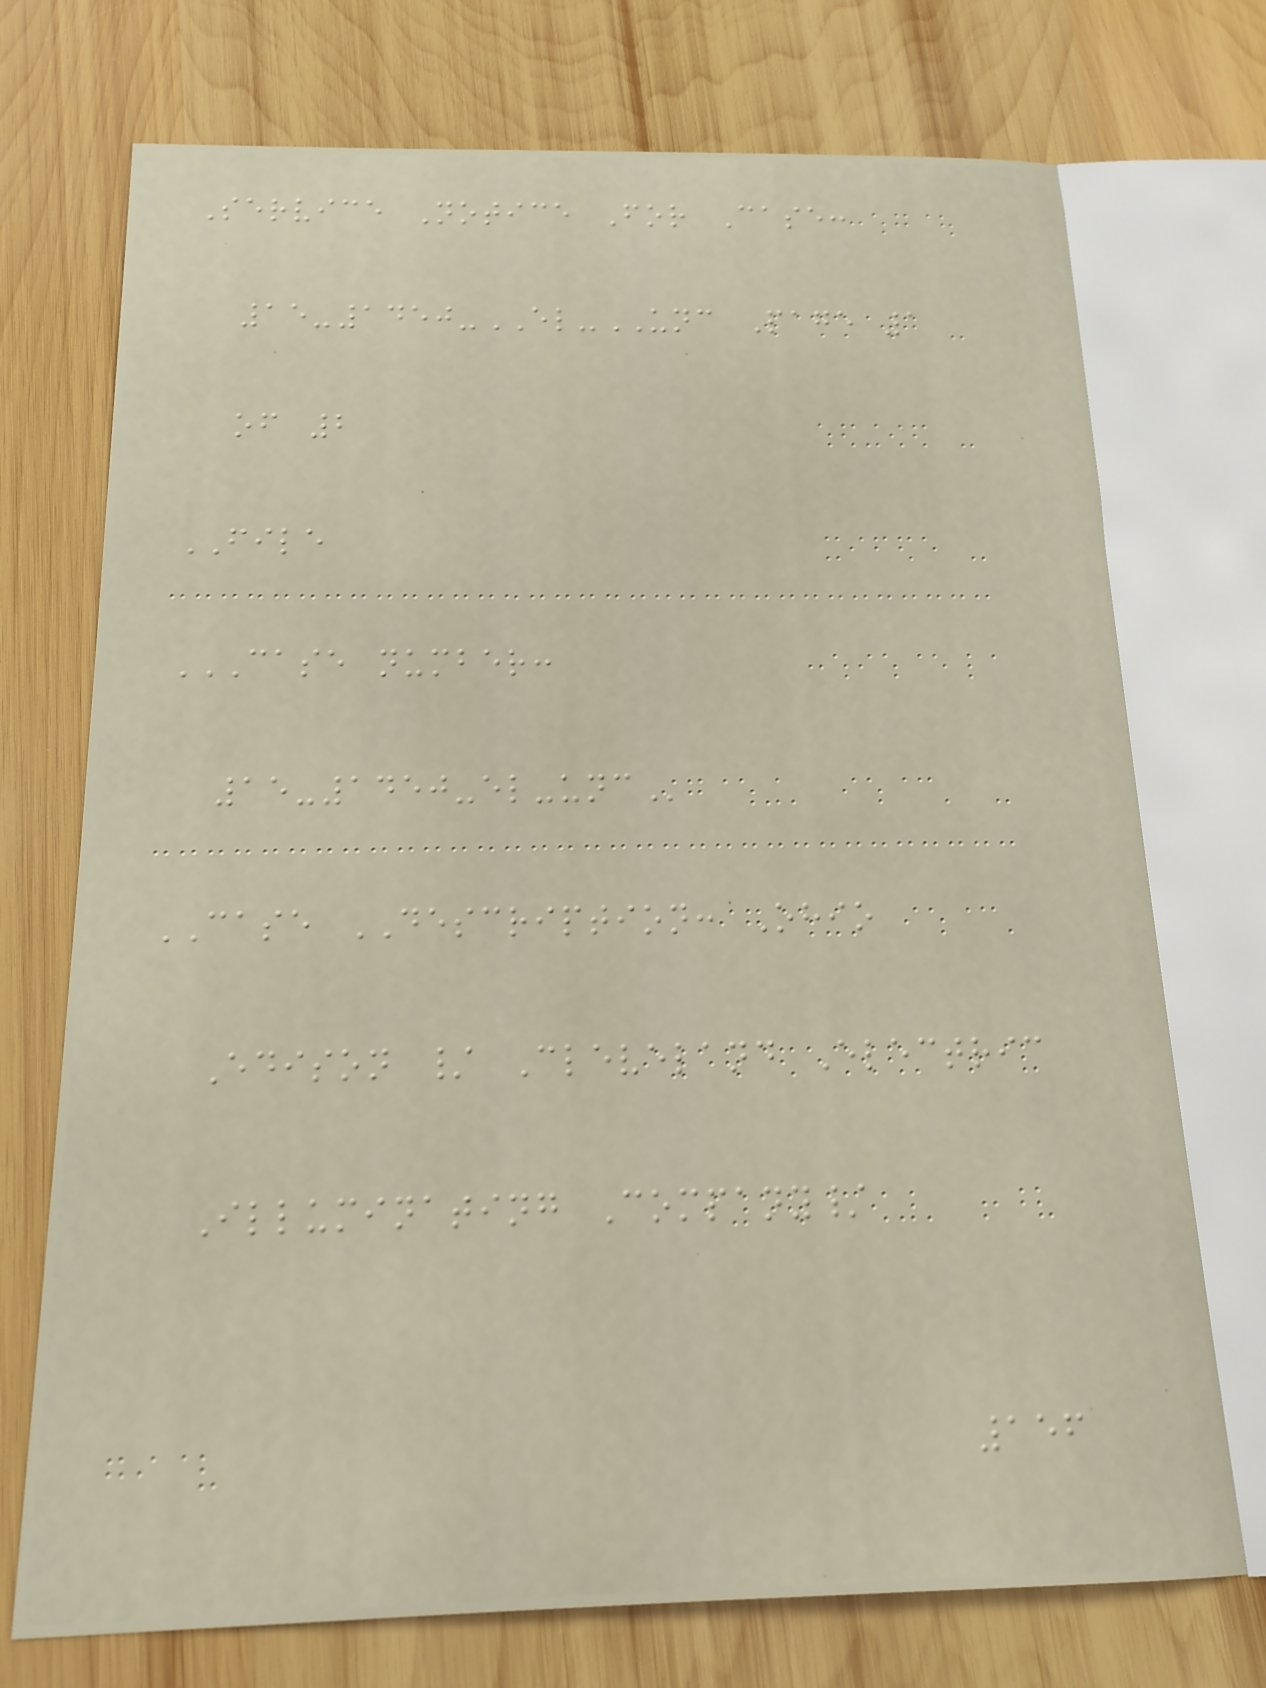Service Notice For Case:
15-1450-EL-UNC Page 1
of 2
FILE
CASE NUMBER:
15-1450-EL-UNC
CASE DESCRIPTION: Ohio
Edison / Cleveland Electric
Illuminating Company/
156
